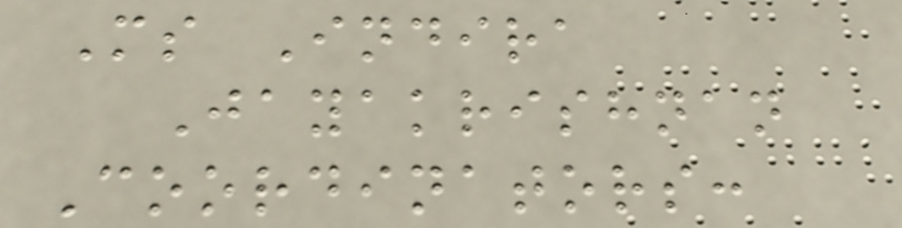Ms Indira
Jayakrishnan
Coordinators:
